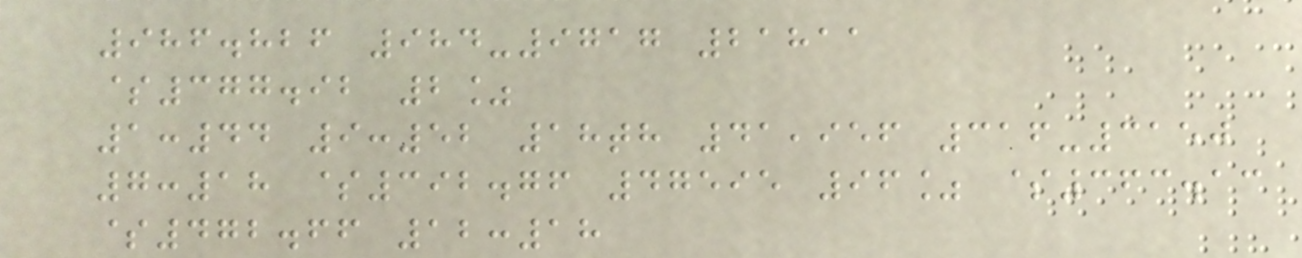986.826 984-9717 21811
$377.92 2%
1:44 9:52 18th 41,956 316-3150
7:18 $392.76 47595 96% $363.13
$472.66 12:18
